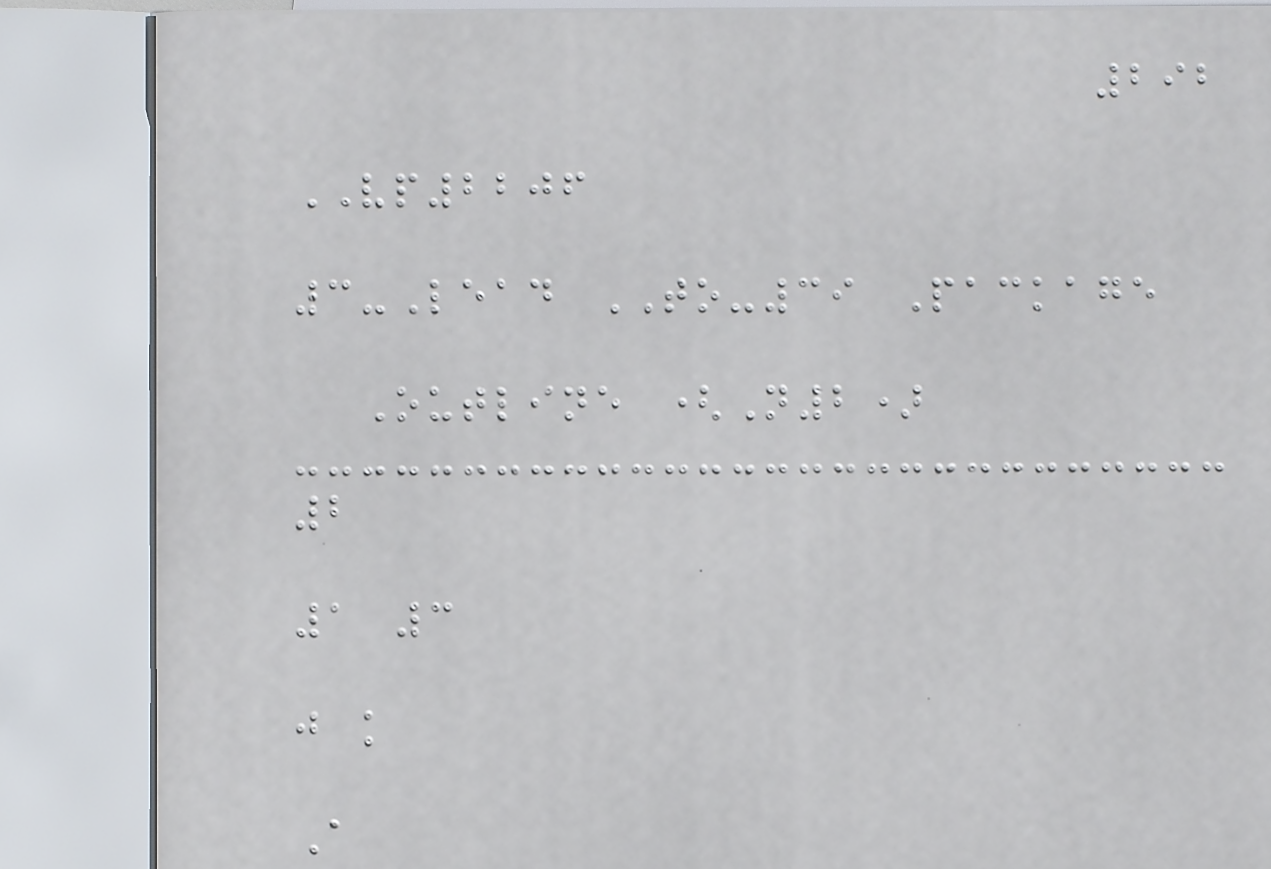292
VP2206
3-Lead TO-39 Package
Outline (N2)
2
1 3
j k
A
